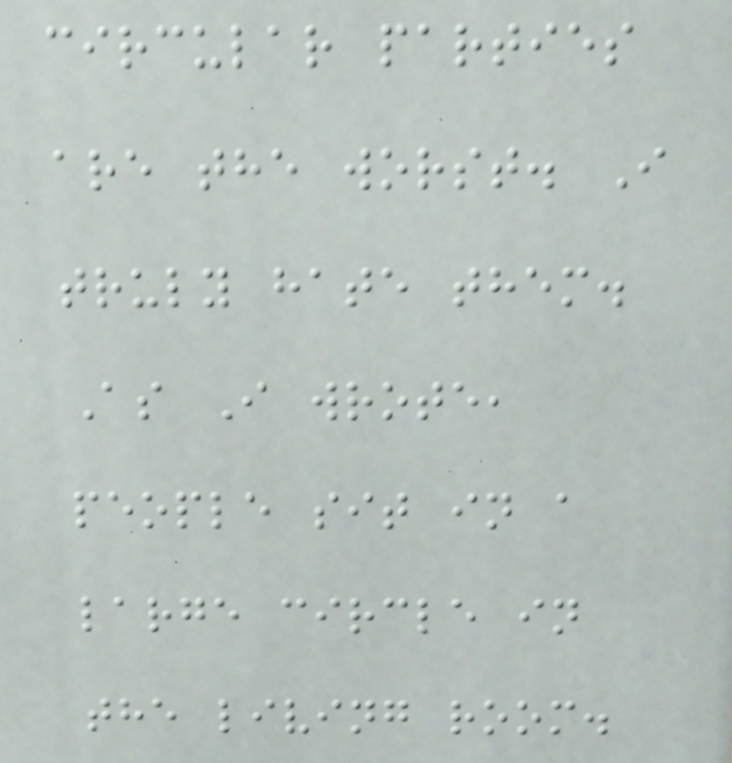circular parties
are the worst. I
truly hate them.
As I wrote,
people sit in a
large circle in
the living room.
